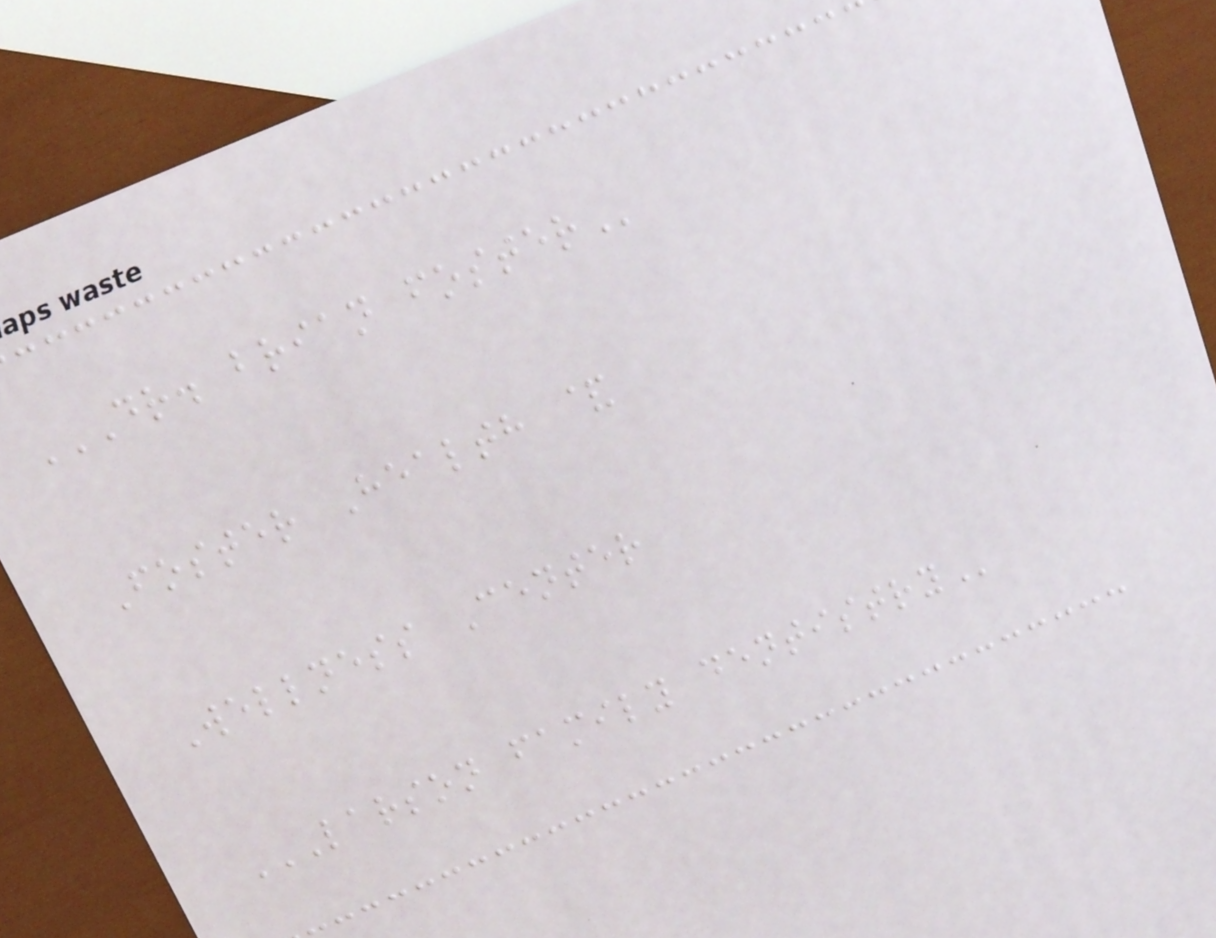DR. BRIAN FOSTER
Foster Health &
Wellness Center
LARSON FAMILY DENTISTRY
